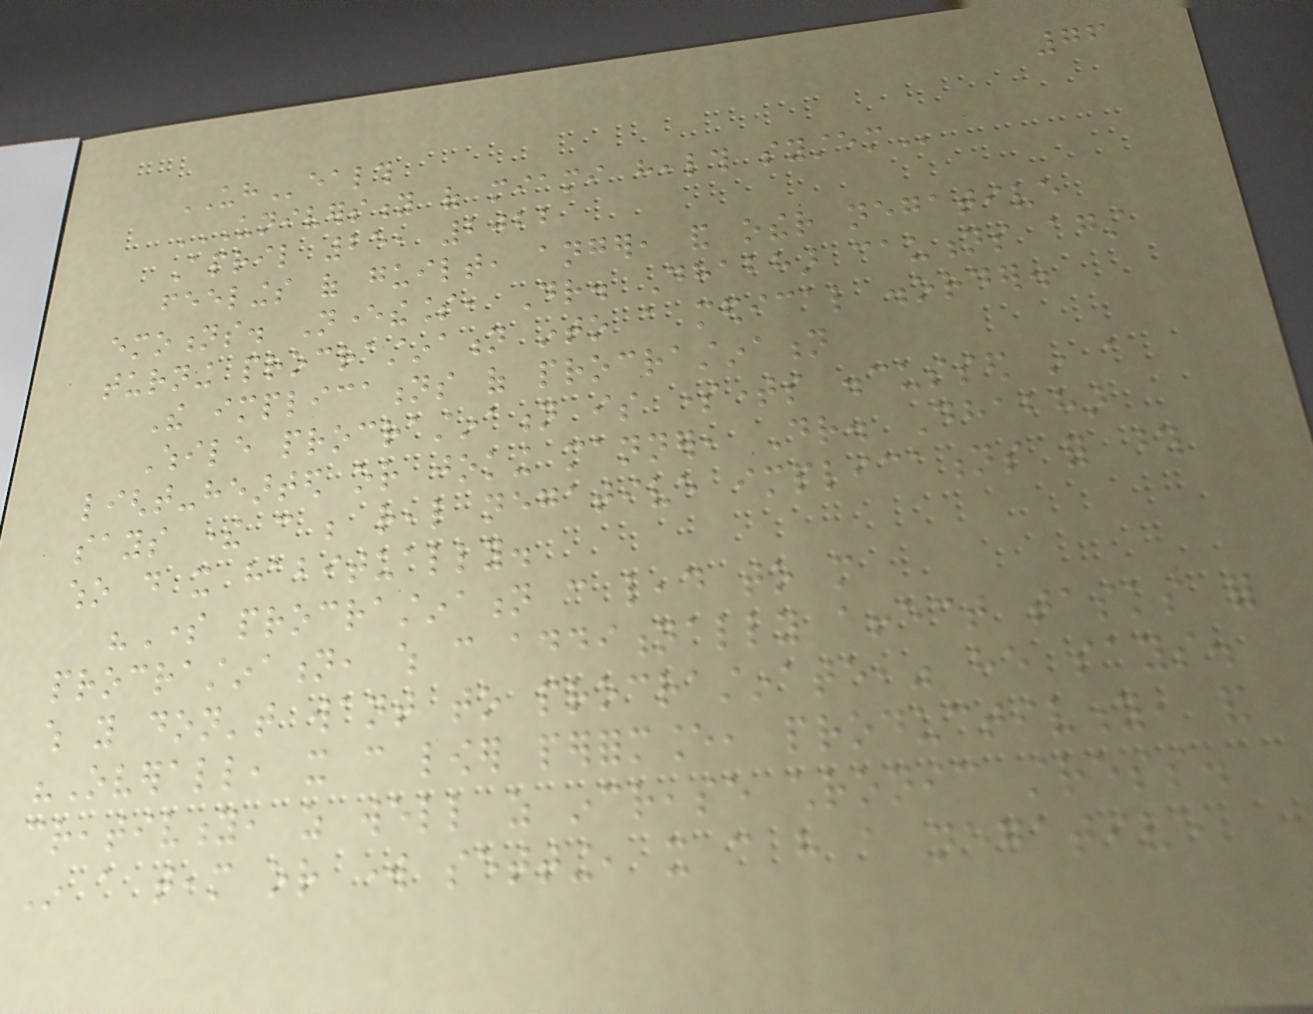76
UHealth
UNIVERSITY OF MIAMI HEALTH SYSTEM
April 25, 2022
feelings of guilt, anger, and other negative
emotions. Nevertheless, Dr. Dhabhar cautions against
turning procrastination into a medical disorder.
The implications of procrastination
While procrastination is sometimes discussed in a
light-hearted or joking manner, Dr. Dhabhar
says there can be real negative implications for those
who do it habitually.
"Some procrastination can lead to more
procrastination, which can additionally affect tasks for
which you don't want to procrastinate," he says.
"Overall, it can lower performance, productivity, and
creativity, as well as increase chronic stress.
In a team or work setting, it can have a negative
